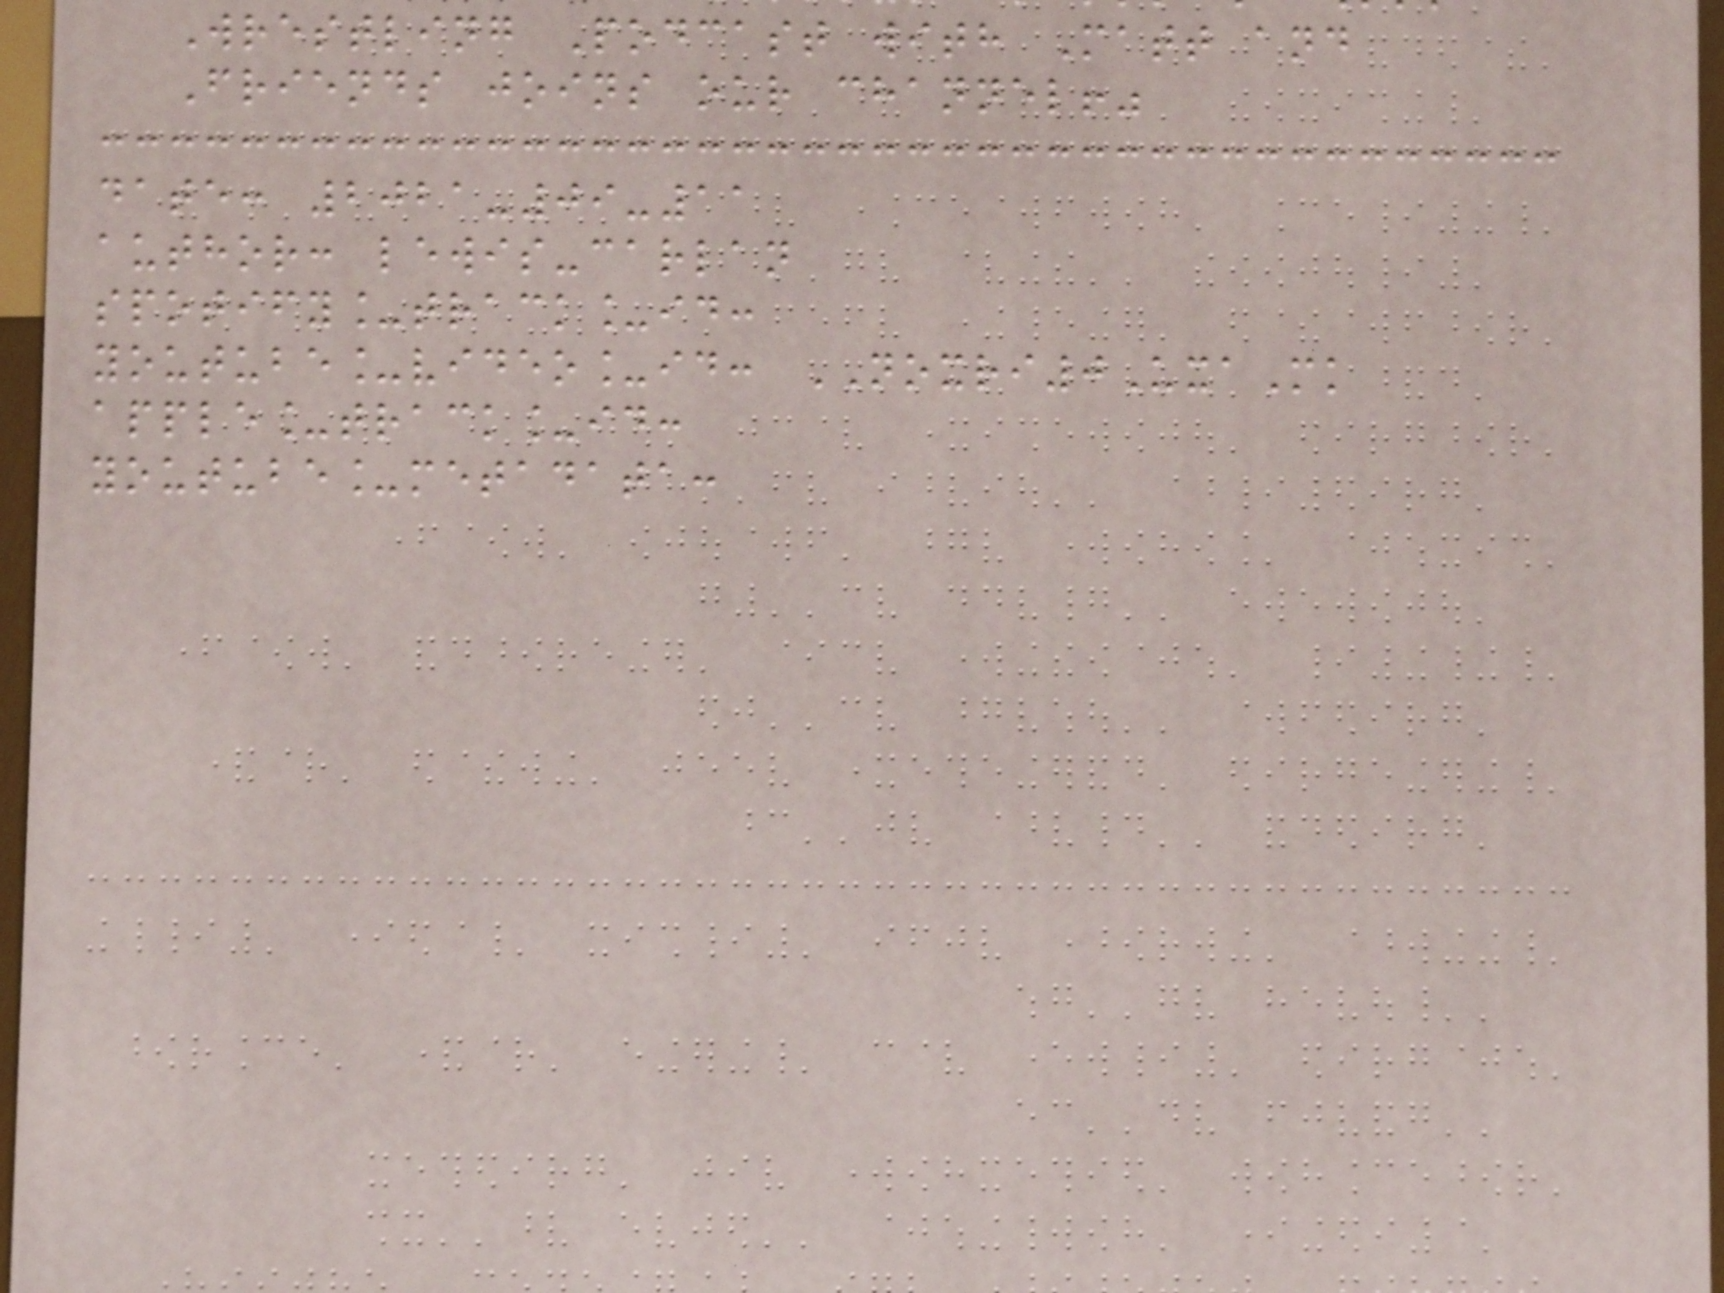Wrestling Podcast with Matt and
Friends joins our channel!"
date: 2021-09-11
author: lewis-carlan
spotify_track_id:
youtube_video_id: NOXRI0UxaMk
apple_track_id:
youtube_metadata:
